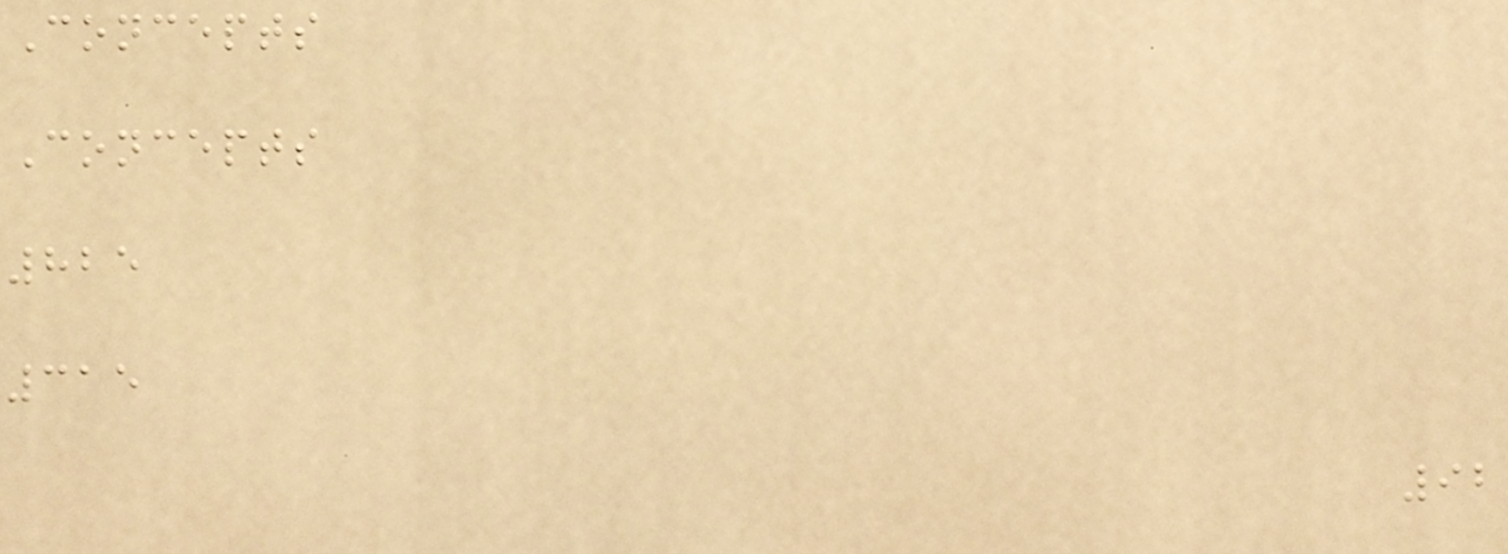Concepts
Concepts
825
315
92
